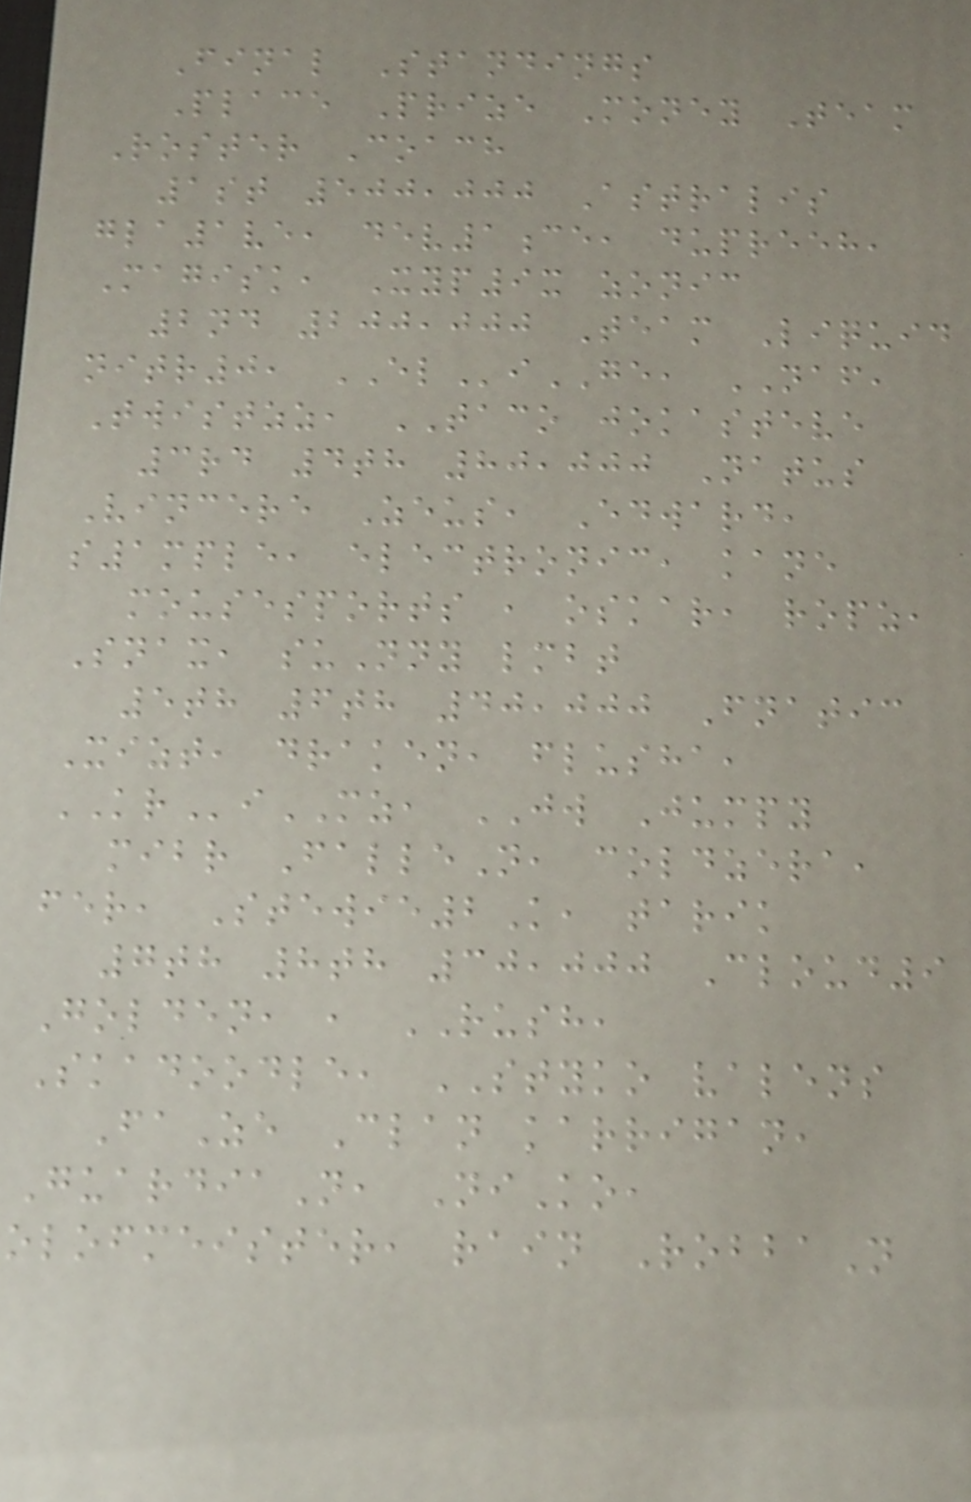Final Standings
Place Prize Money Team
Roster Coach
1st 500,000 Astralis
gla1ve, dev1ce, dupreeh,
Magisk, Xyp9x zonic
2nd 200,000 Team Liquid
nitr0, ELiGE, NAF,
Twistzz, TACO jokasteve
3rd 4th 80,000 Natus
Vincere Zeus, Edward,
s1mple, electronic, kane
mousesports , oskar, ropz,
Snax, suNny lmbt
5th 6th 40,000 Fnatic
Xizt, draken, flusha,
KRiMZ, JW Jumpy
mibr FalleN, coldzera,
fer, Stewie2K, tarik
7th 8th 30,000 Cloud9
Golden, , RUSH,
Skadoodle, STYKO valens
FaZe Clan karrigan,
GuardiaN, NiKo,
olofmeister, rain RobbaN
